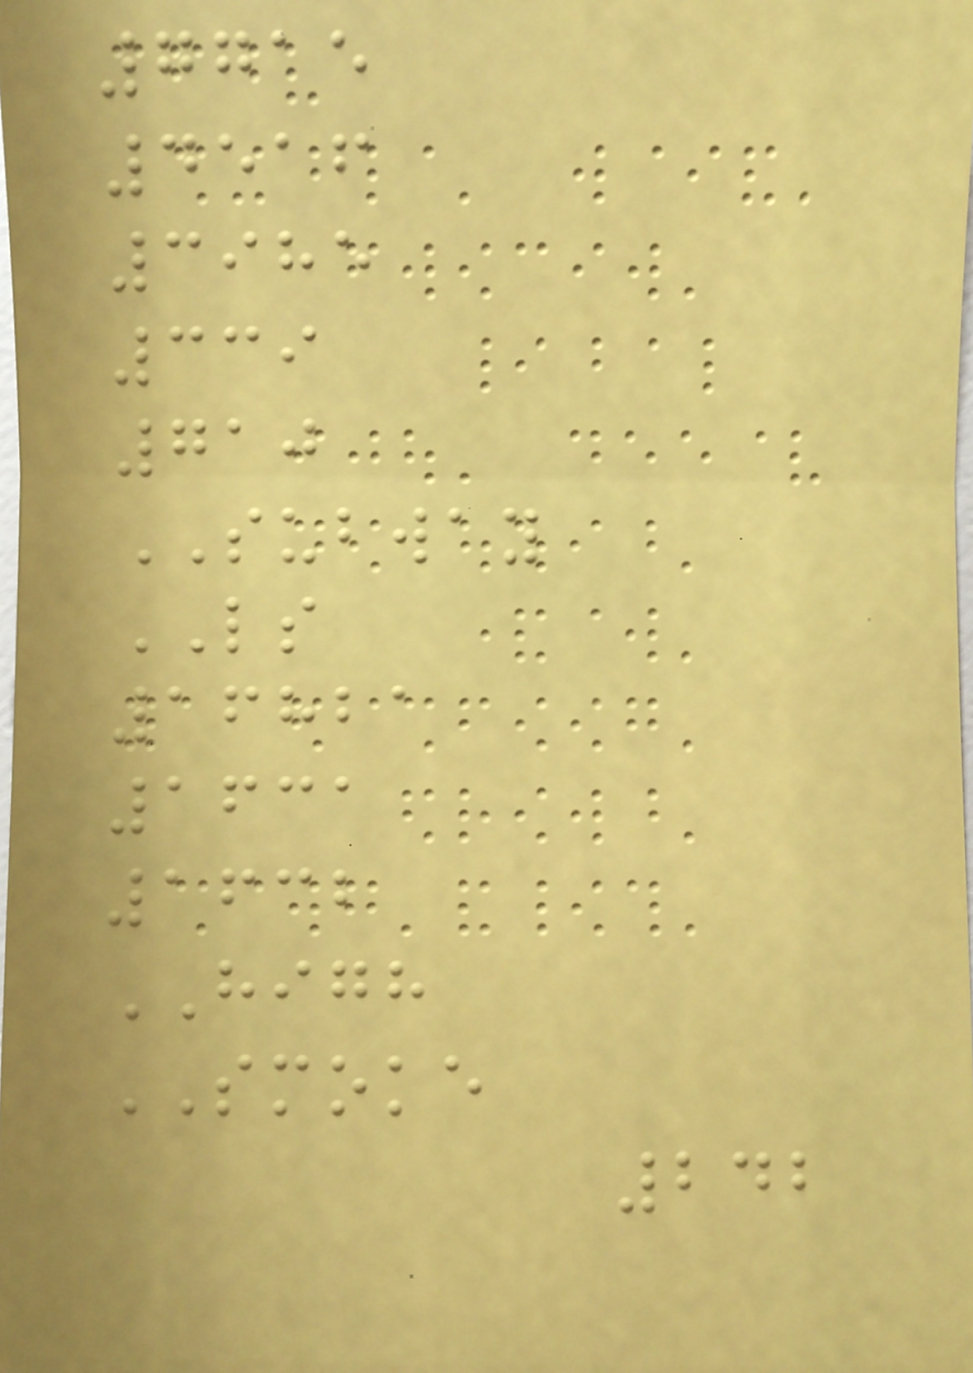7715
4516
3985
339
710
SUBWAY
LS
16821
1631
1632
HIGH
SMOKE
242
